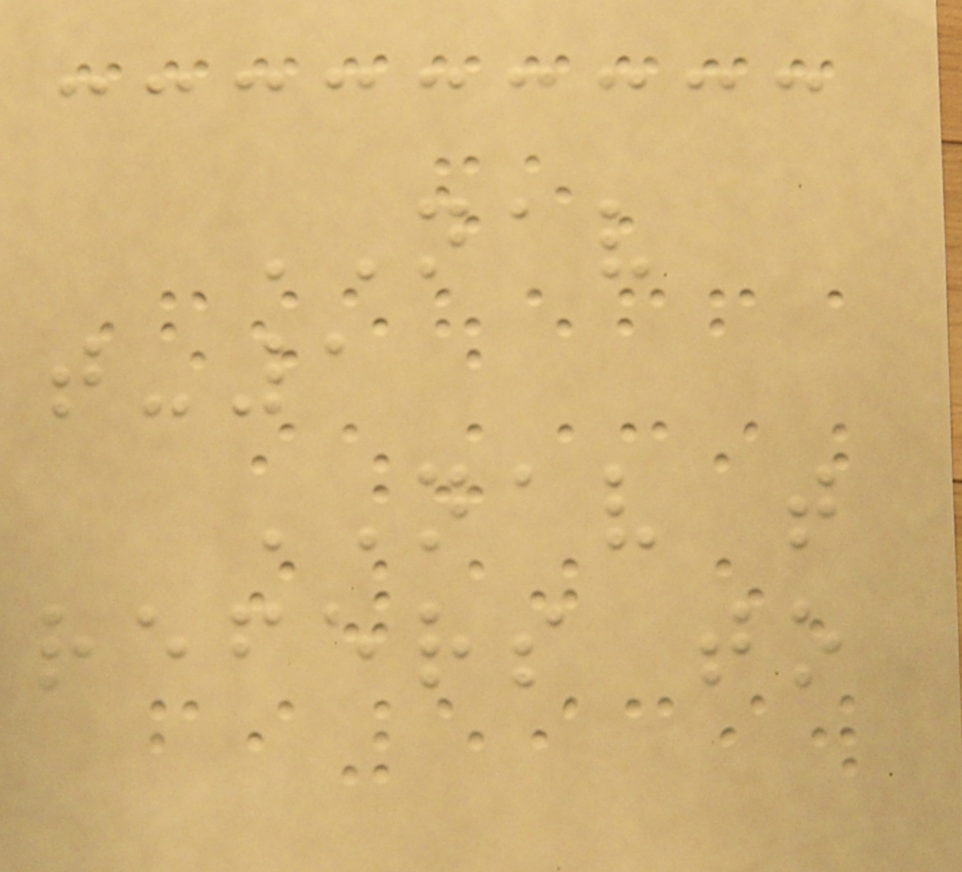NAV
t-1
NAV t
refers to
